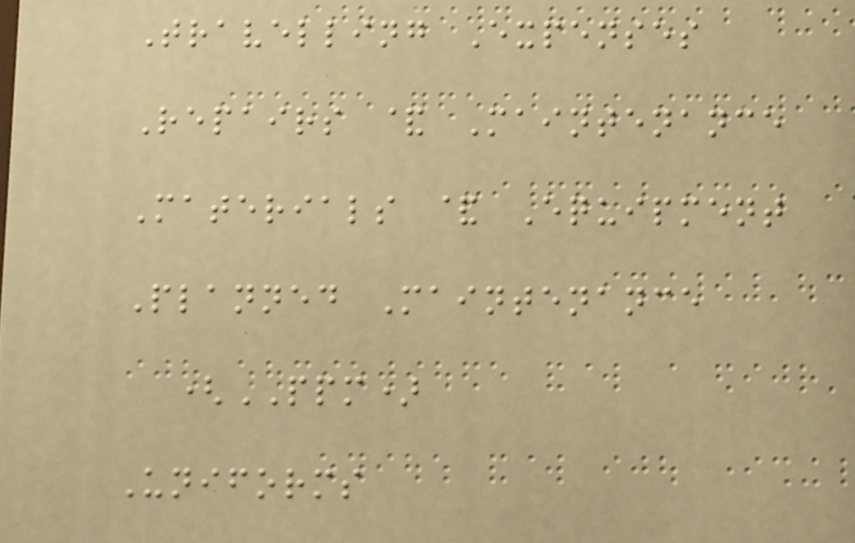Travelling Expenses
Repairs & Maintenance
Materials & Equipment
Planned Maintenance
(PPM)
Uniforms
